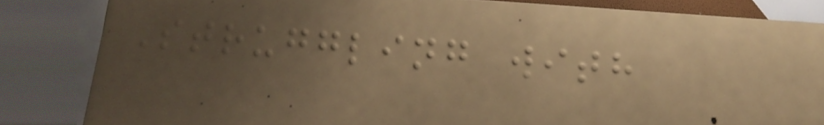Struggling with
